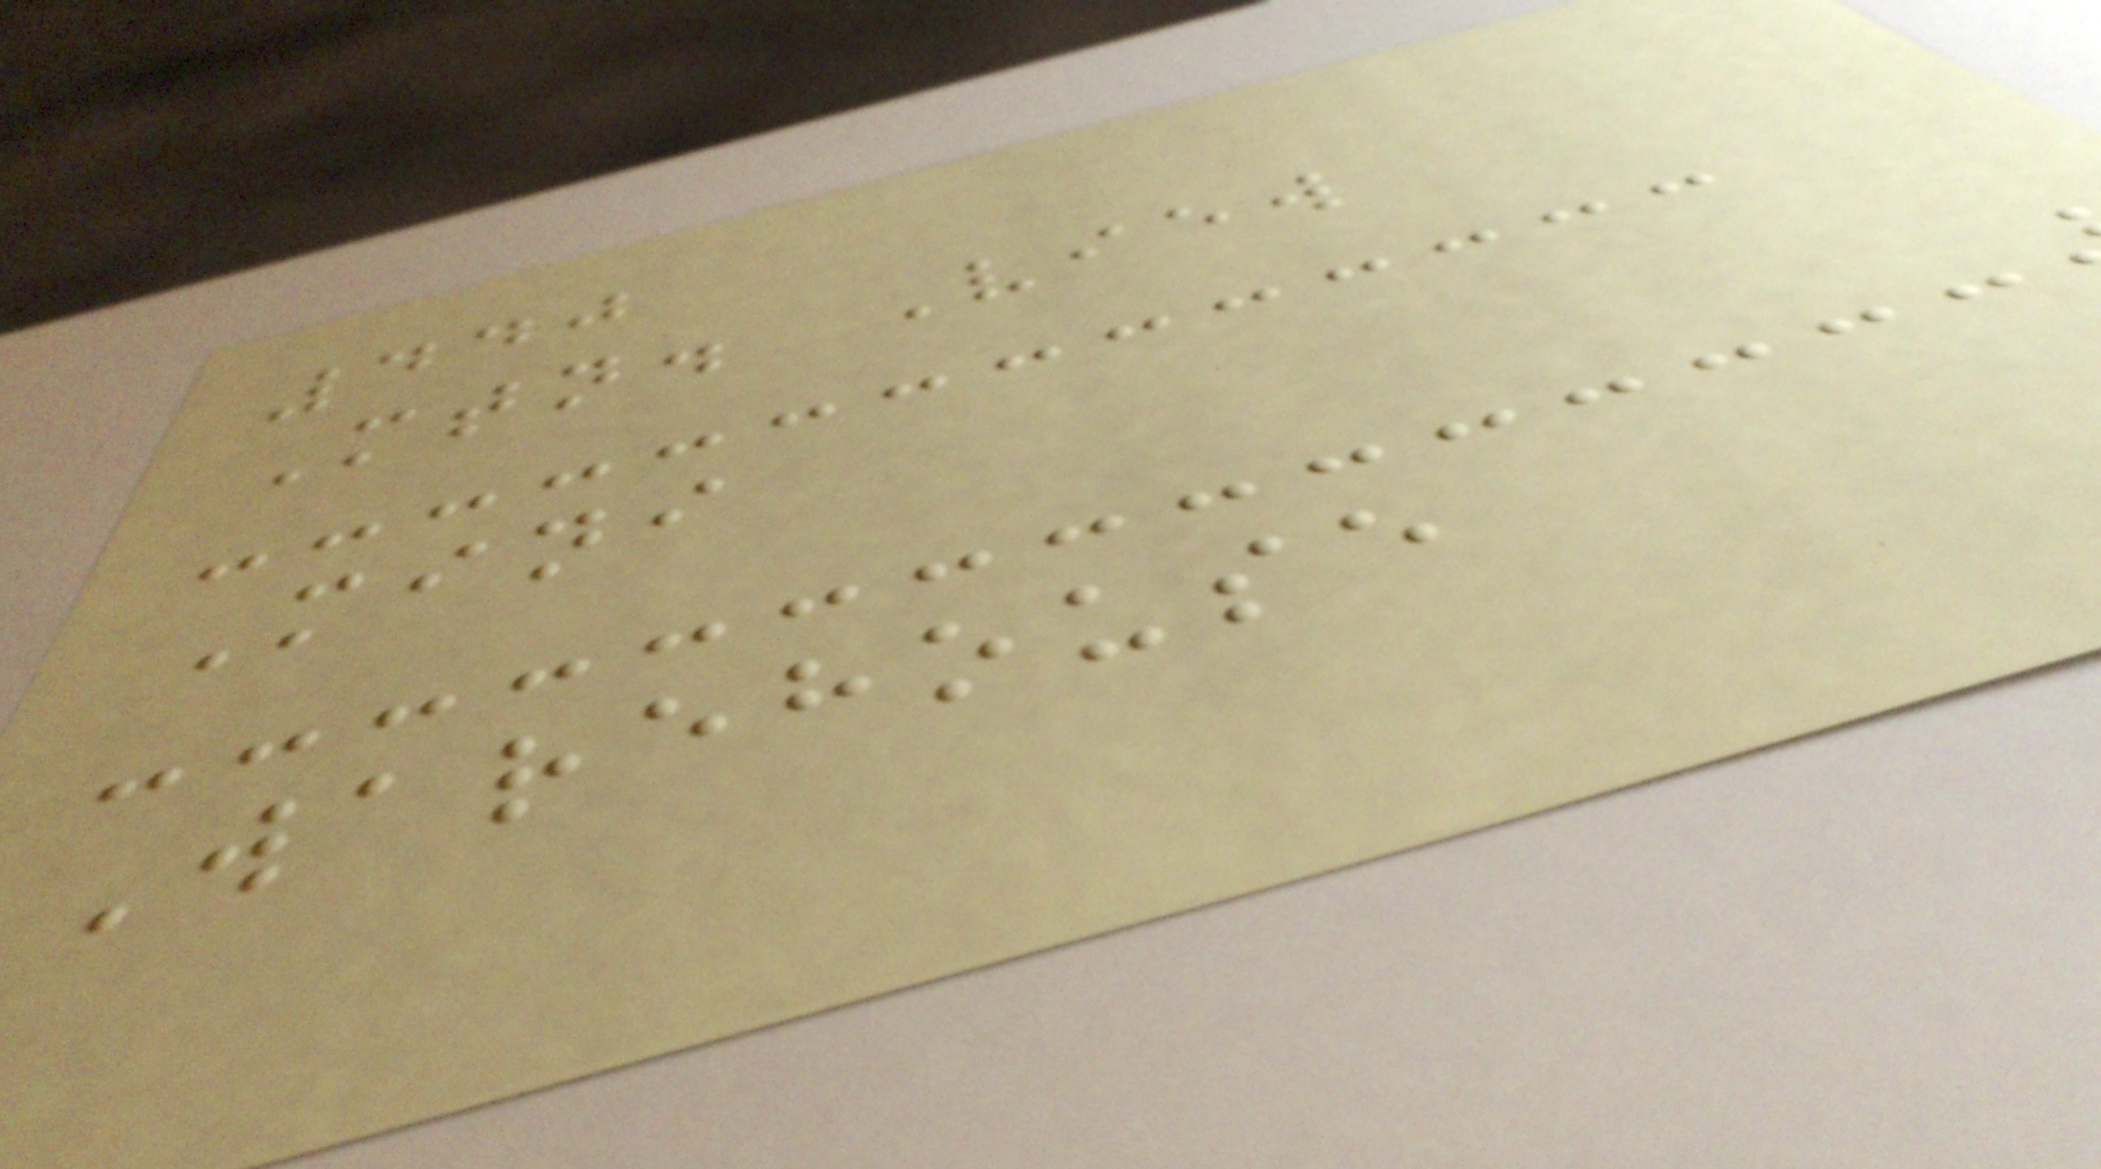440
Mtn. View
Mini
Warehouse
